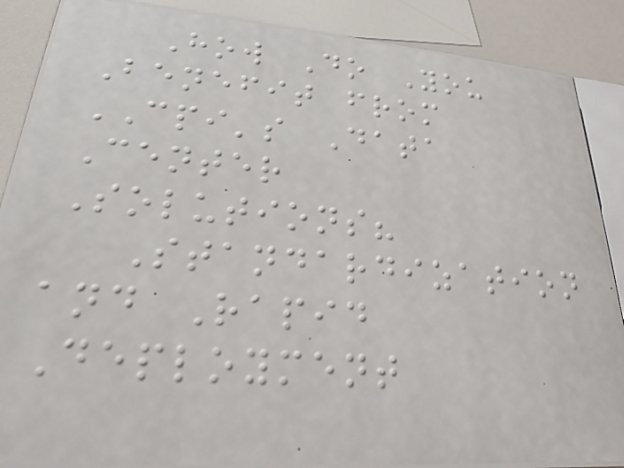How Do You
Benefit from
CPI's Data
Center
Solutions?
Standardization
and Rapid
Deployment
